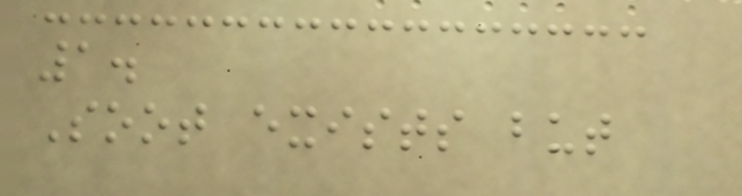1.
Soot exists but
